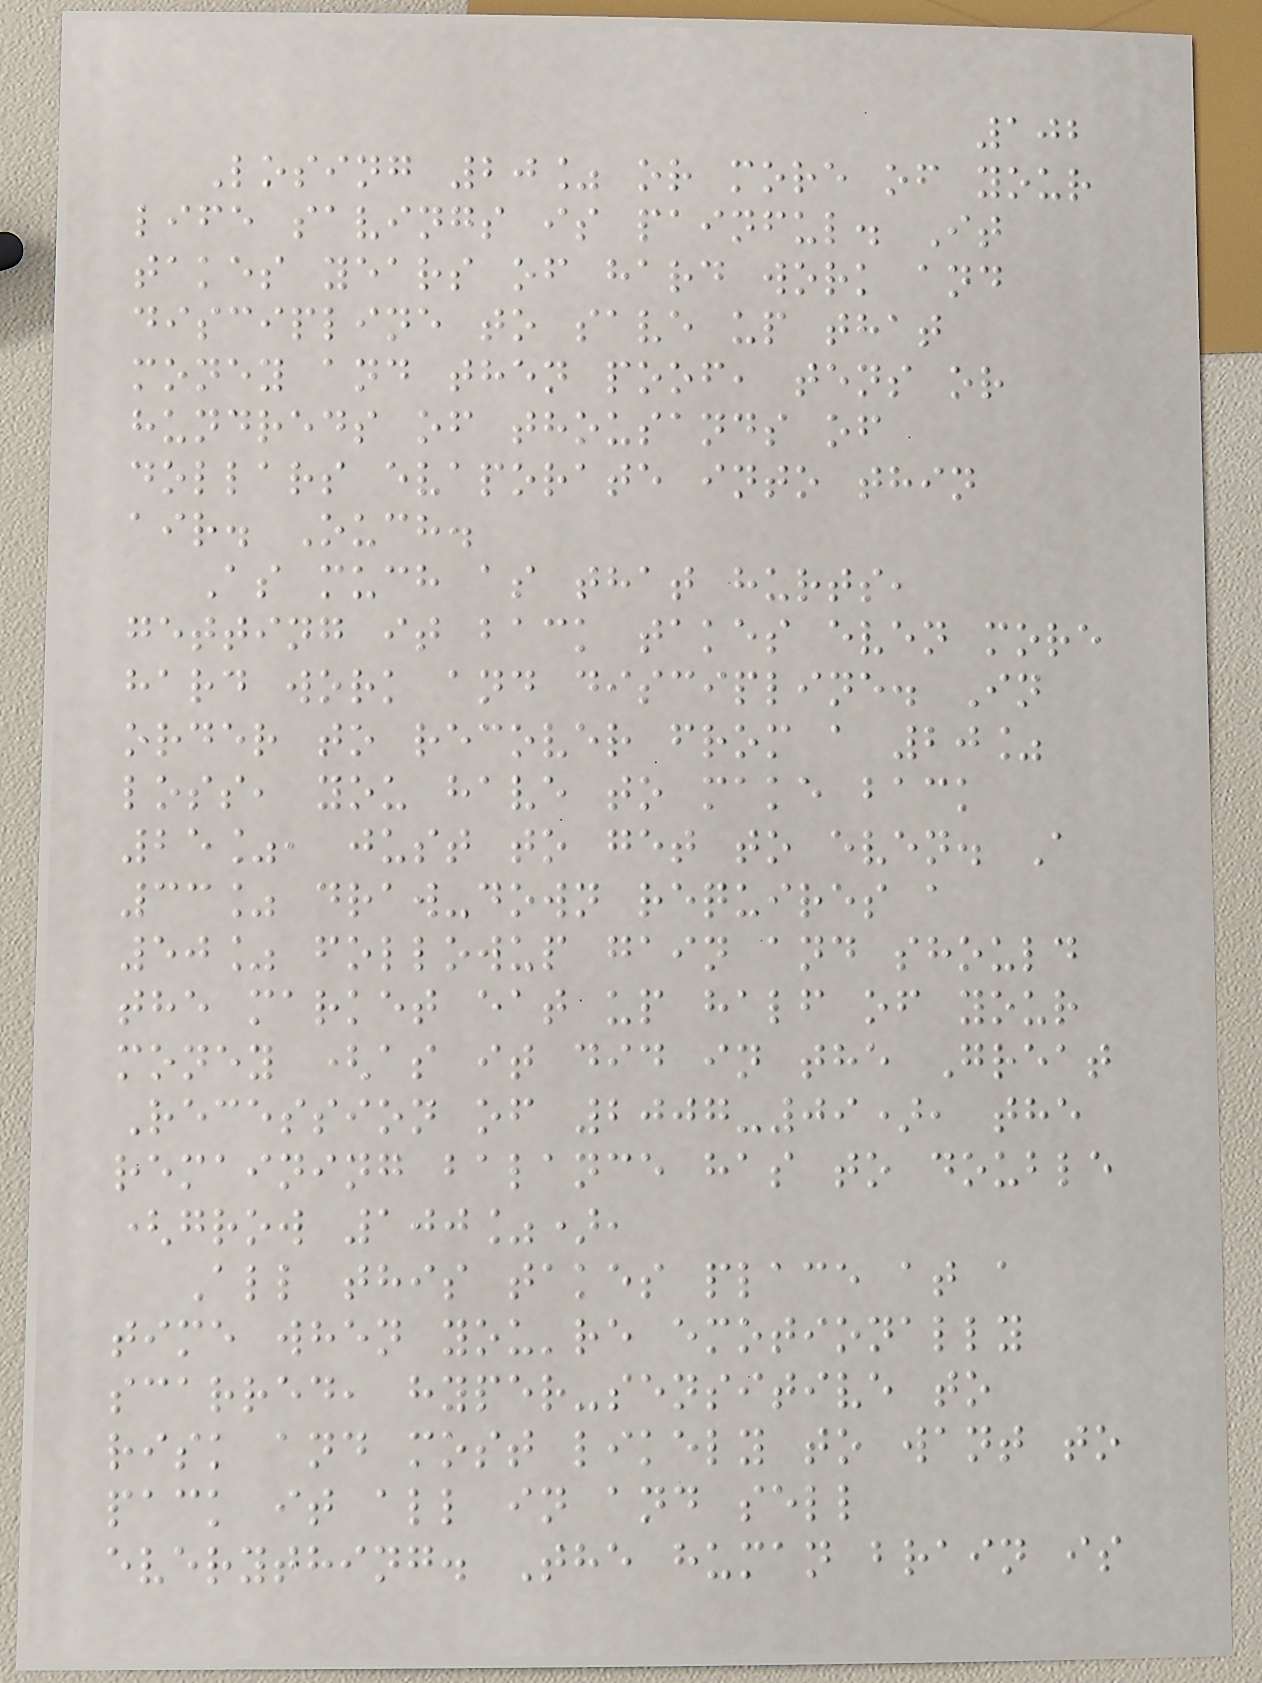102
Losing 20% or more of your
life savings is painful. It
takes years of hard work and
discipline to save up that
money and then poof, tens or
hundreds of thousands of
dollars evaporate into thin
air. Ouch.
As much as that hurts,
getting it back takes even more
hard work and discipline. In
order to recover from a 20%
loss, you have to make back
25%, just to get to even. A
33% draw-down requires a
50% followup gain and should
the market eat up half of your
money (as it did in the Great
Recession of 2007-09), the
remaining balance has to double
(grow 100%),
All this takes place at a
time when you're emotionally
scarred, hyper-sensitive to
risk and most likely to want to
pack it all in and sell
everything. The human brain is
